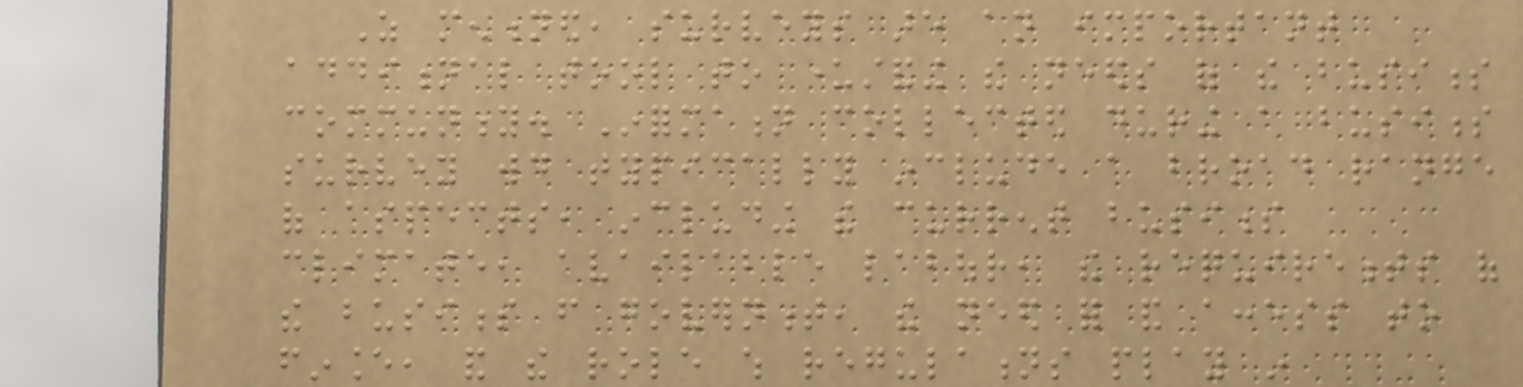As mentioned, surveys are an important
additional tool to understanding the needs of the business
community. Information collected during a business
survey would typically include a broad range
of aspects, including the current business
climate, available labour, the requirements of
the business from government, the need for and access to
finance, and the role which regulations play in
